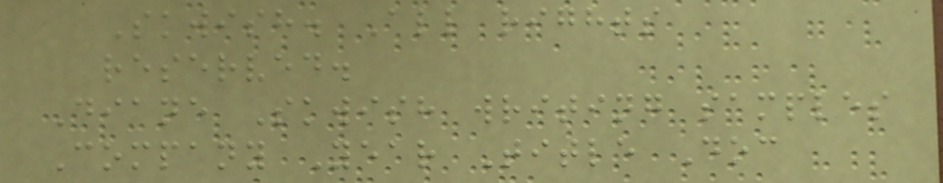Skwish. All rights
reserved.
Diane Skwish writing samples
Company Year Title Doc
